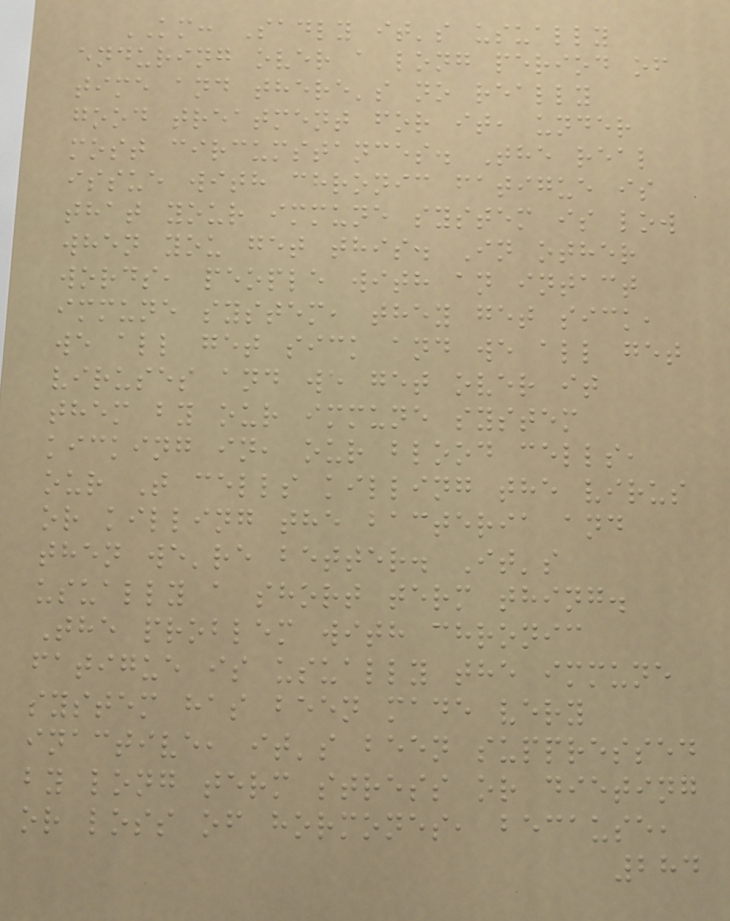KM: Sadly it's usually
enduring over a long period of
time and there's no really
good treatment for it, under
most circumstances. The real
issue with chronic fatigue is
that your immune system is low
when you get this. In other
words, people with an intact
immune system, they get sick,
we all get sick and we all get
viruses and we get over it
them by our immune system
kicking in, our blood cells,
our T cells killing the virus
or killing the bacteria and
then we're better. It's
usually a short term thing.
The problem with chronic
fatigue is usually the immune
system has been made very
inactive, it's been suppressed
by long term stress or dieting
or loss of hormones, because,
284
